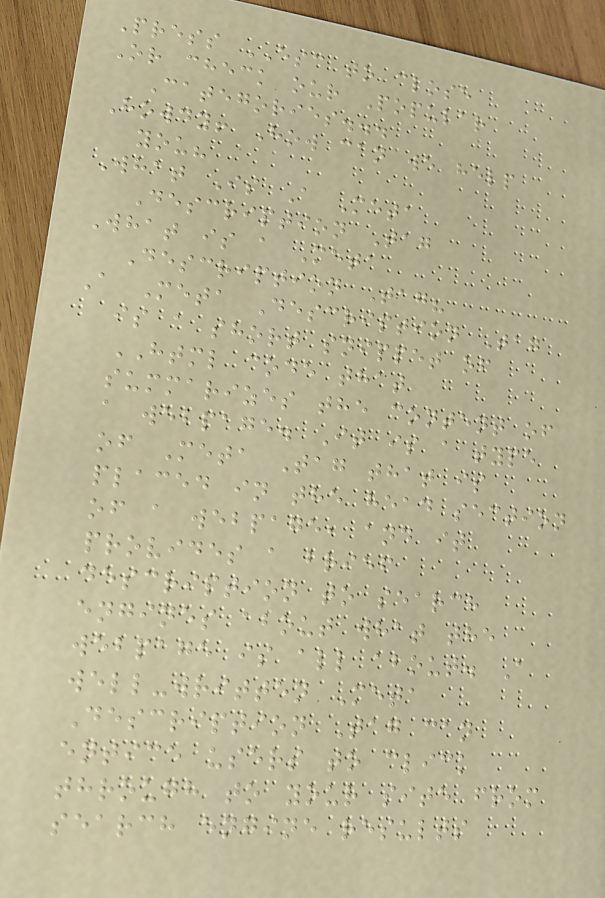Press ESC to close
Or check our Popular
Categories...
Howdy! How can we help
you?
What Is A Meta
Description Tag
What is a Meta
Description Tag?
A Meta Description Tag
is a short snippet of
HTML code that
summarizes the content of
a webpage. It is a type
of Meta Tag that is
placed in the head section
of a webpage, and it
provides a brief
description to search
engines about what the
webpage is all about. A
well-written Meta
Description Tag can
entice users to click
through to your site from
search engine results
